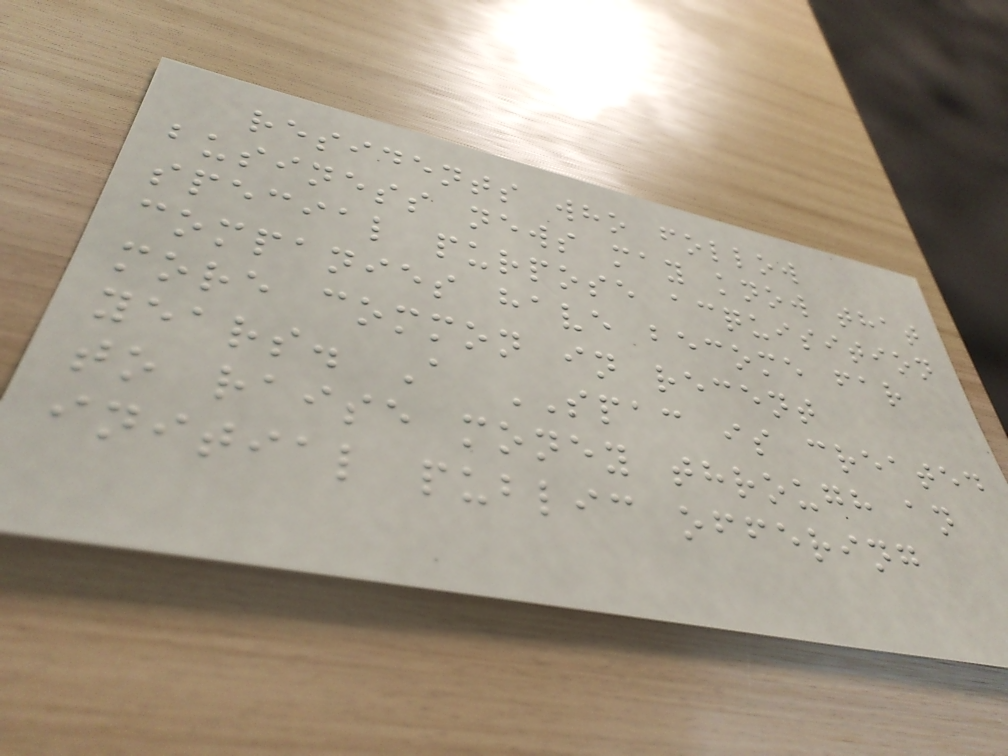residents who follow
business news may know that
special purpose acquisition
companies have become far
more common in recent
years. A SPAC is created
to raise money through an
initial public offering
